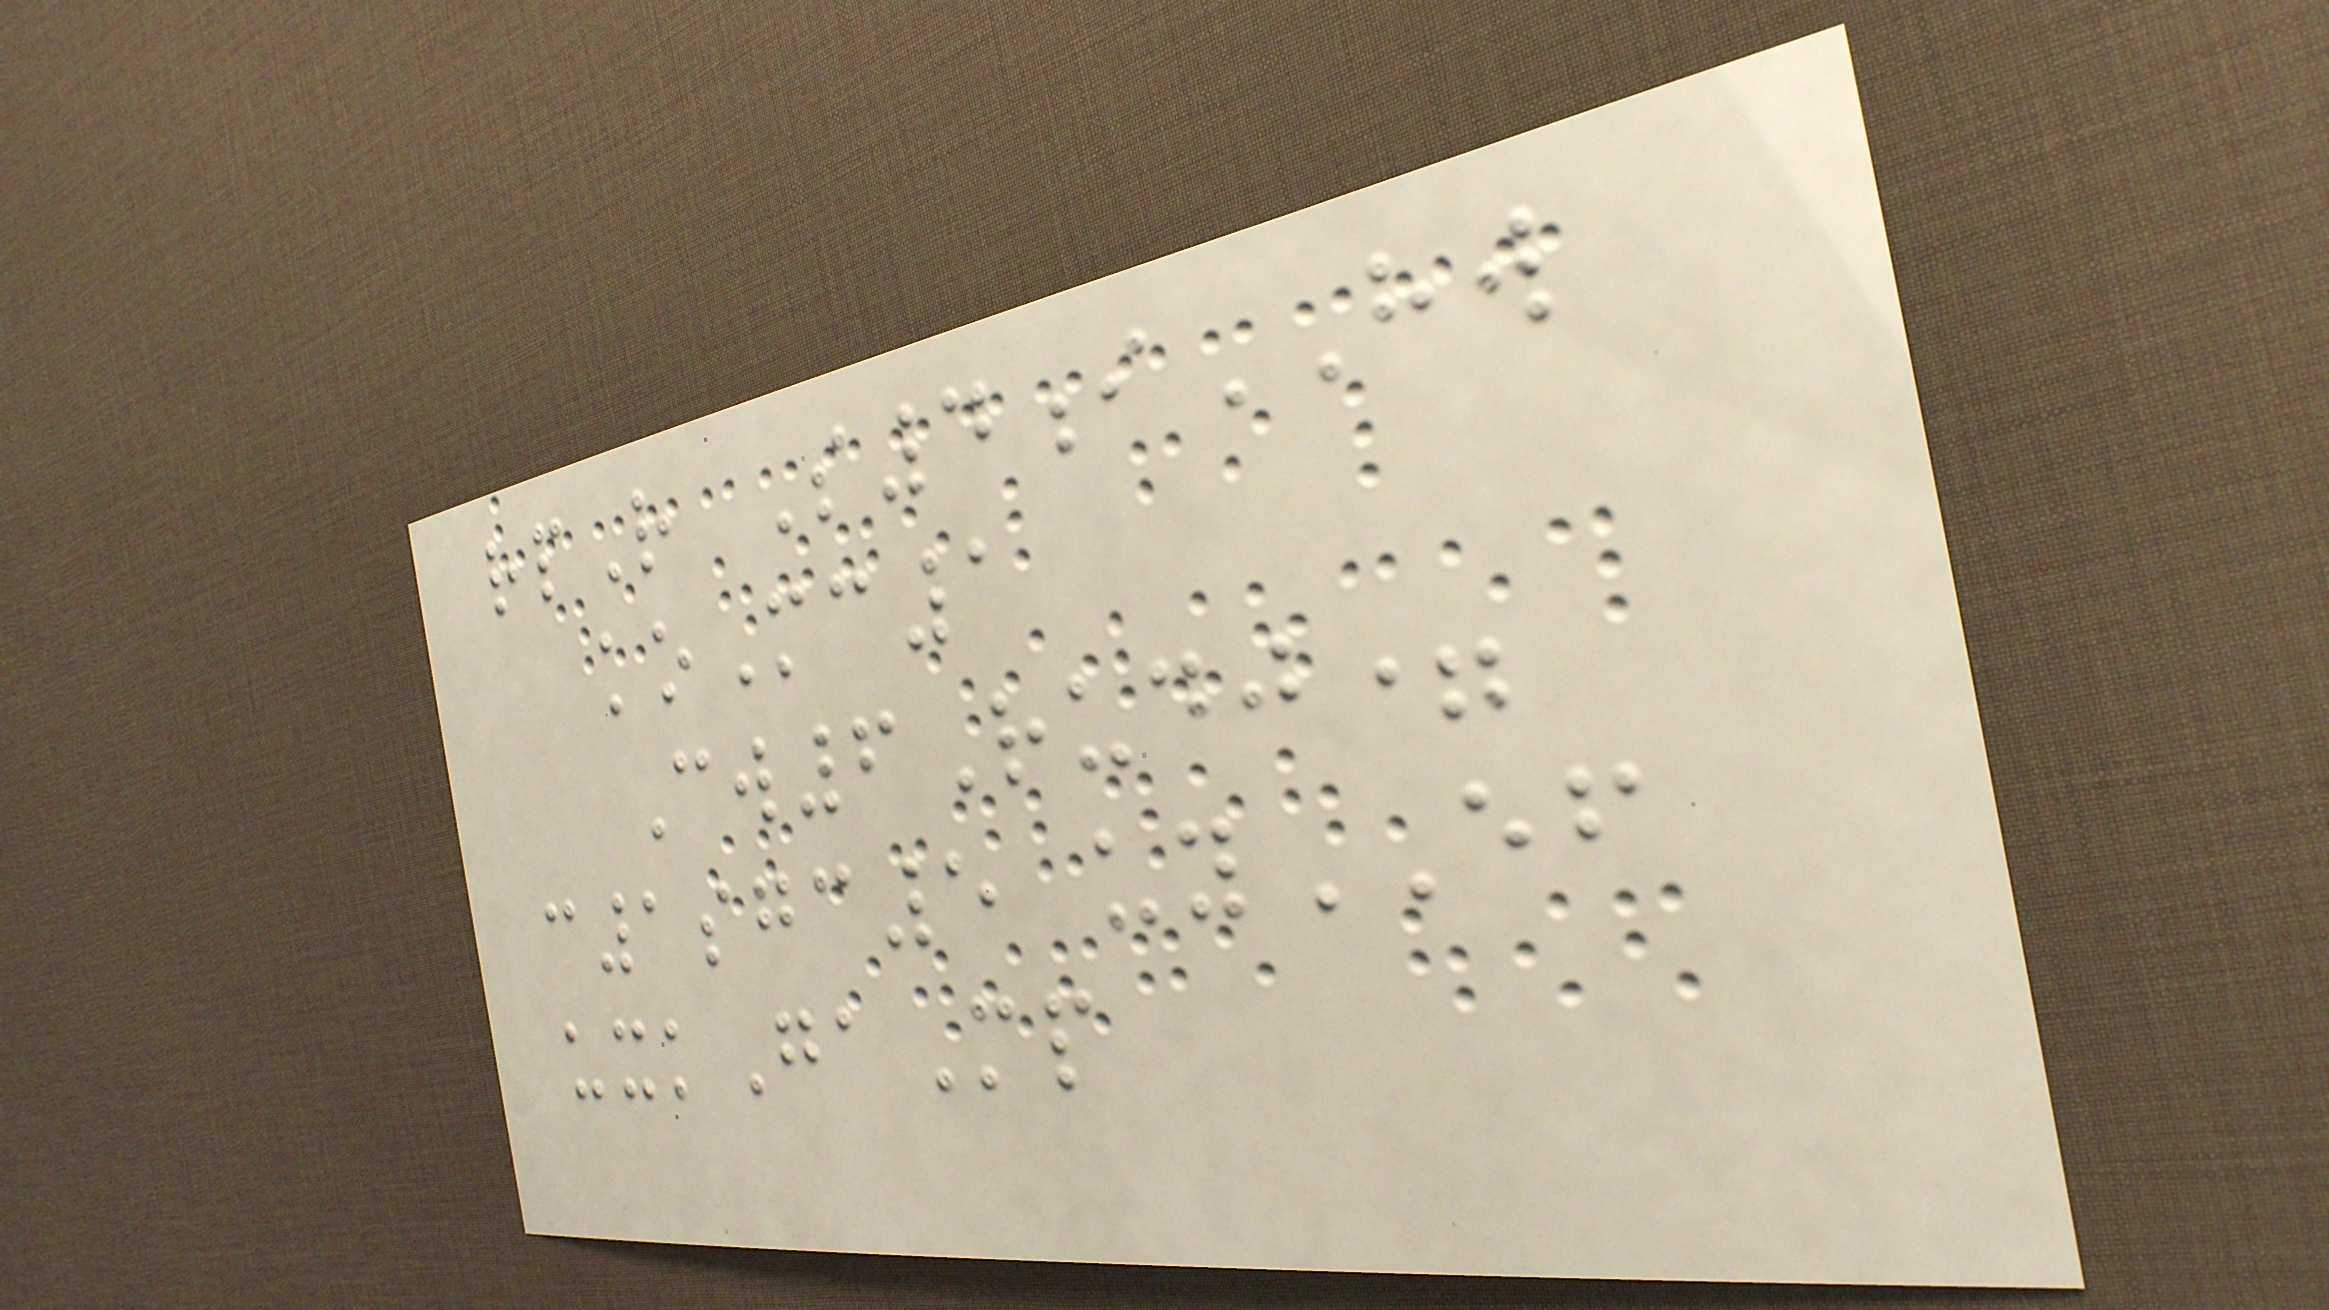rpR S4iHW
koMc1
Cw6Rudj=
c1sgc5 uyEF
uxkGaMp
